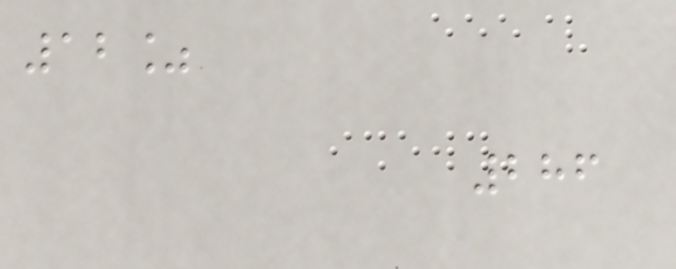12%
286
